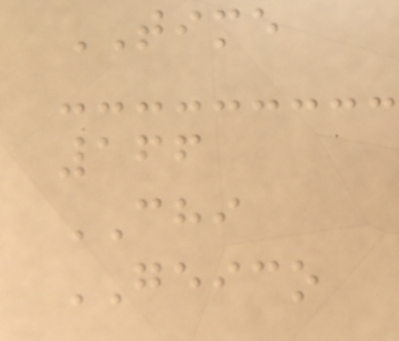TIME
166
CHI
GEICO
